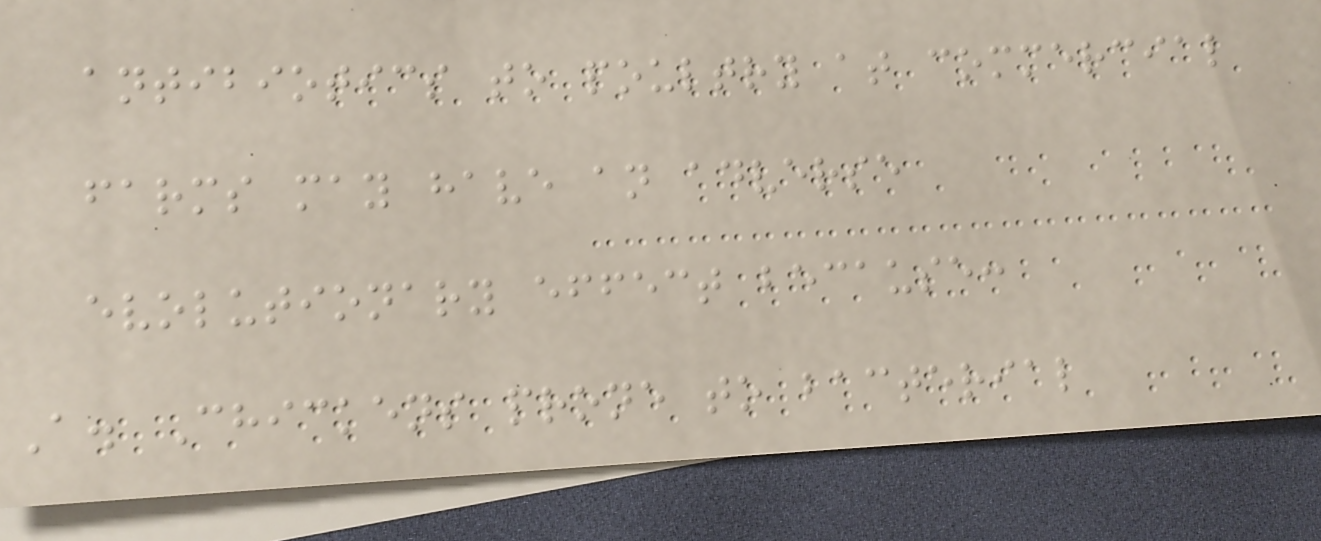antibiotics to poultry at commercial
farms may have an adverse
evolutionary effect because:
A. Chickens prone to bacterial
